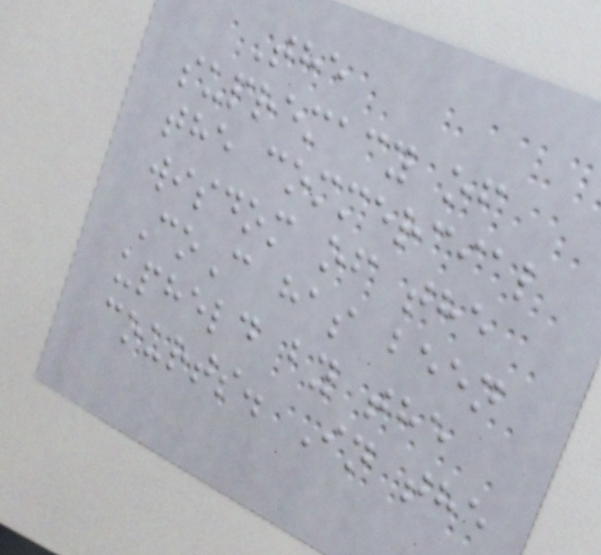The
supremacy of
the commercial
wisdom of the
CoC has been
upheld by the
courts. In the
